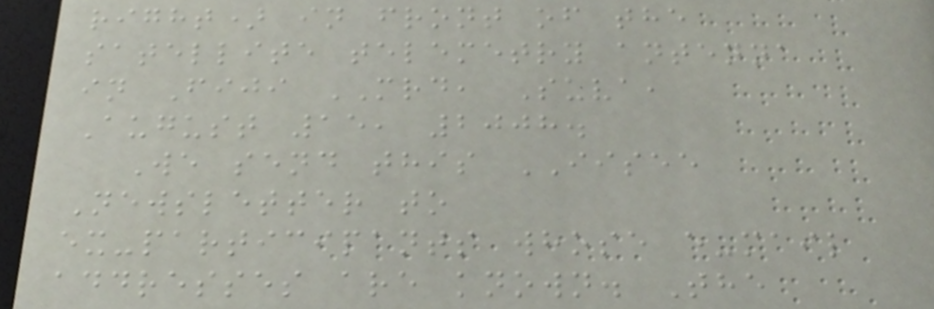right) in front of the
satellite telemetry antenna
in Fiji MRD, Suva,
August 15, 2008.
We send this IISEE
Newsletter to
ex-participants whose e-mail
addresses are known. The
